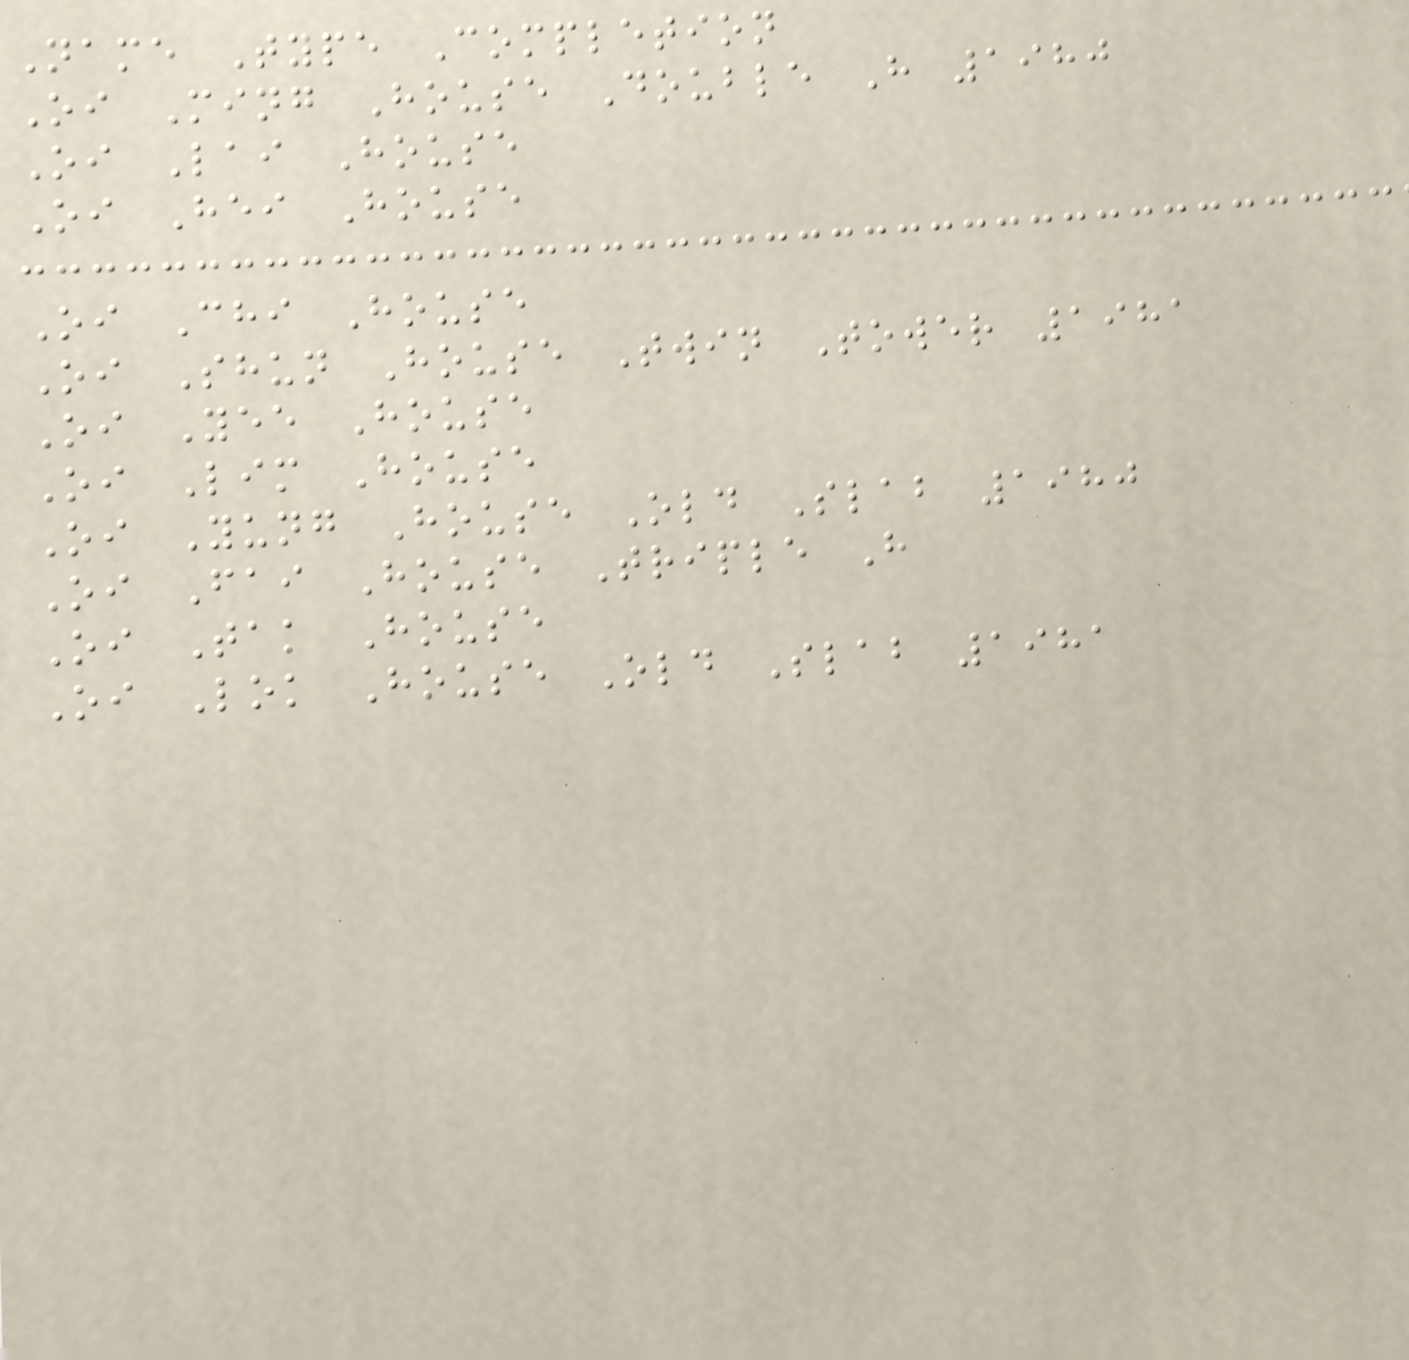Name Type Completion
Oi Ming House Double H 1980
Oi Lai House
Oi Hei House
Oi Chi House
Oi Shun House Twin Tower 1981
Oi Yee House
Oi Lim House
Oi Yung House Old Slab 1980
Oi Fai House Triple H
Oi Tak House
Oi Lok House Old Slab 1981
